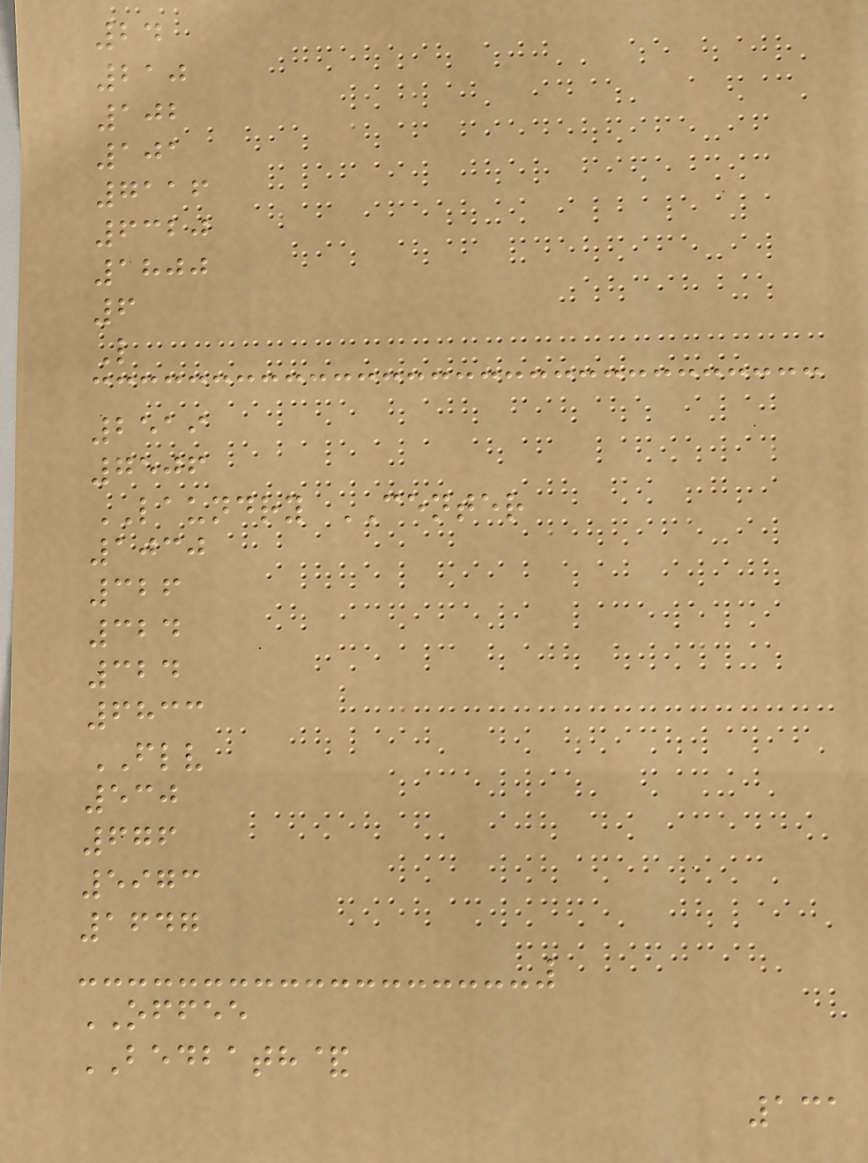24
210
102
101
7116
6320
1800
6
L
2519
7506
LAUNDRY CENTER
1030
326
324
324
6833
FLV
530
676
5973
1647
OFFEE
BEDBATH&
131
